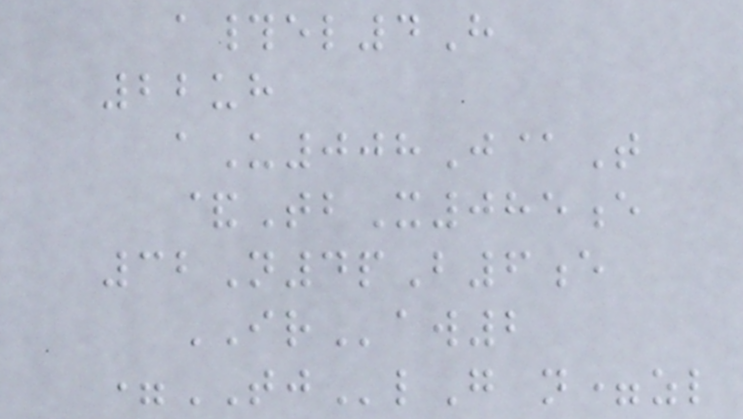a#el4H
22uh
aU008J@T
&TbX085e
32N4pB6e
IRaw2
=TJlG n=zl
